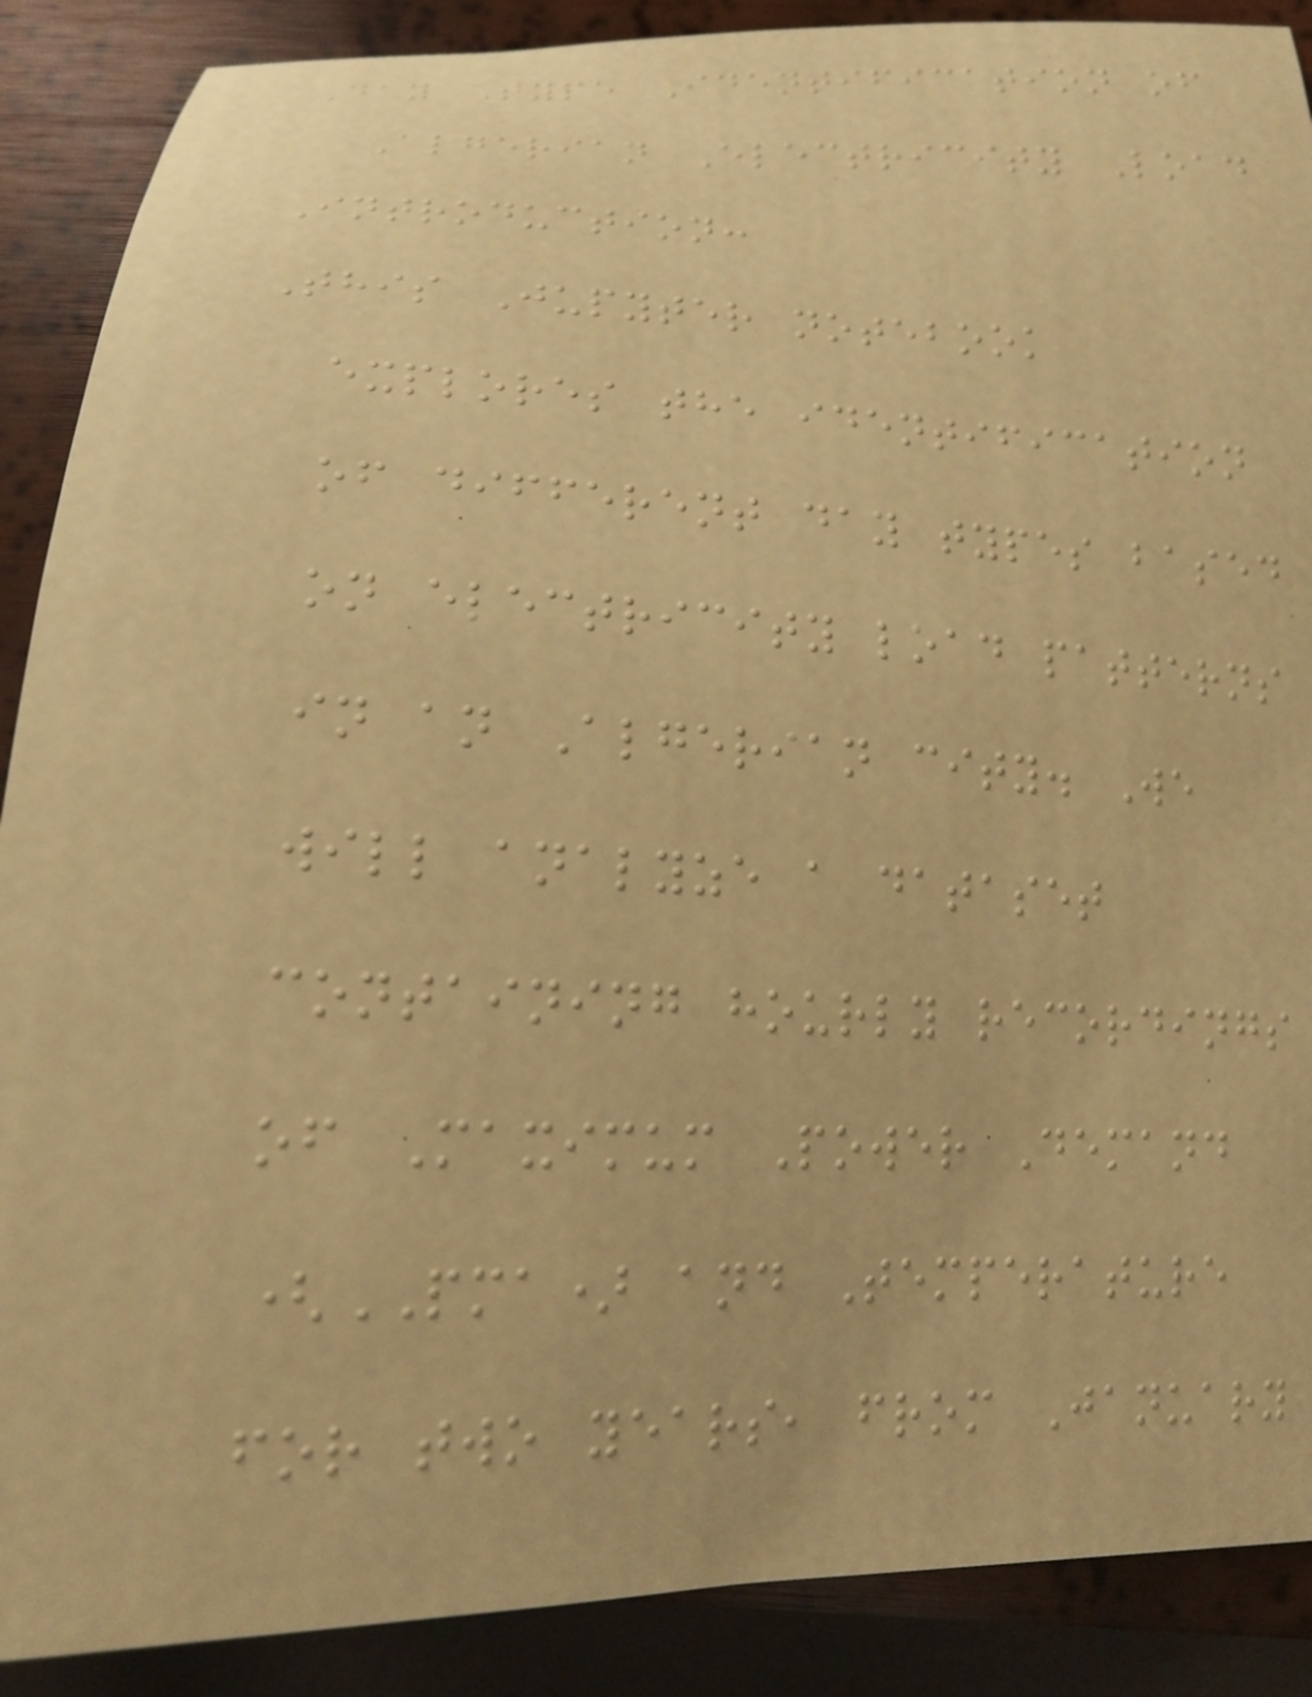Day Type Identification of
Algerian Electricity Load
Introduction:
This Jupyter notebook
explores the identification
of different day types based
on electricity load patterns
in an Algerian city. We
will analyze a dataset
containing hourly recordings
of Maximum Power Demand
(PMA) and Temperature
for two years, from January
